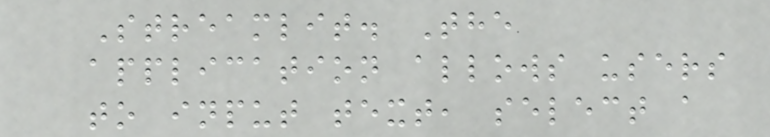Streamlit. The
application allows users
to input text, select a
